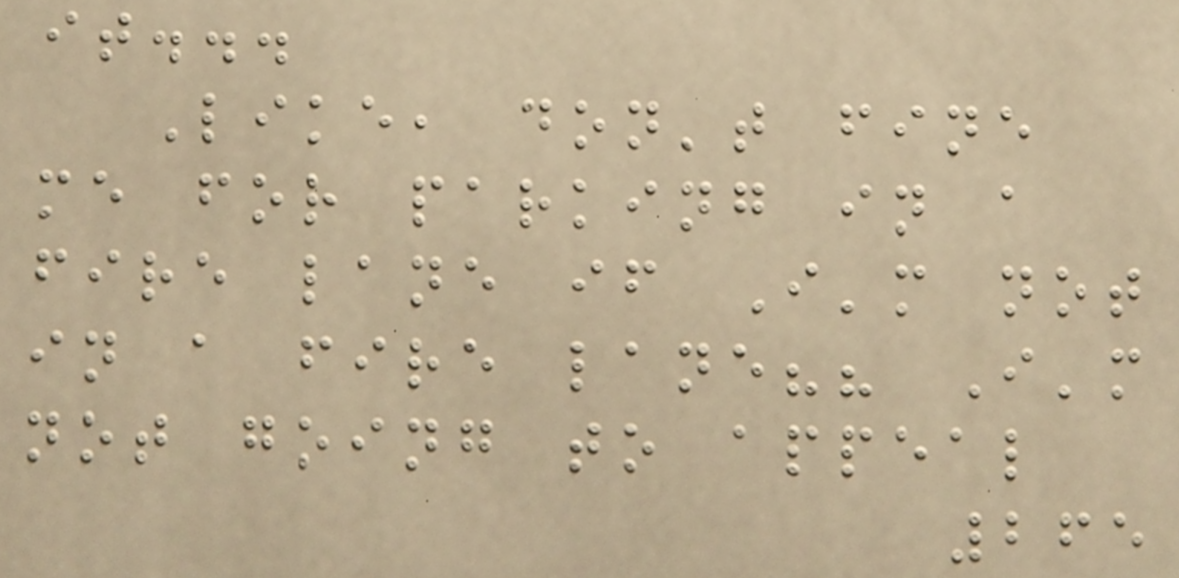it...
Like, don't fine
me for parking in a
fire lane if I'm not
in a fire lane?? I'm
not going to appeal
265
